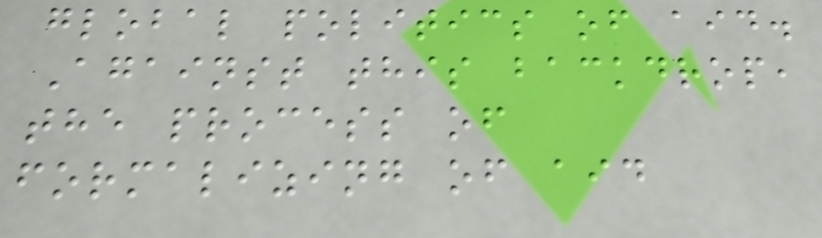global politics of aid.
Against this backdrop,
the process of
formalizing of aid
